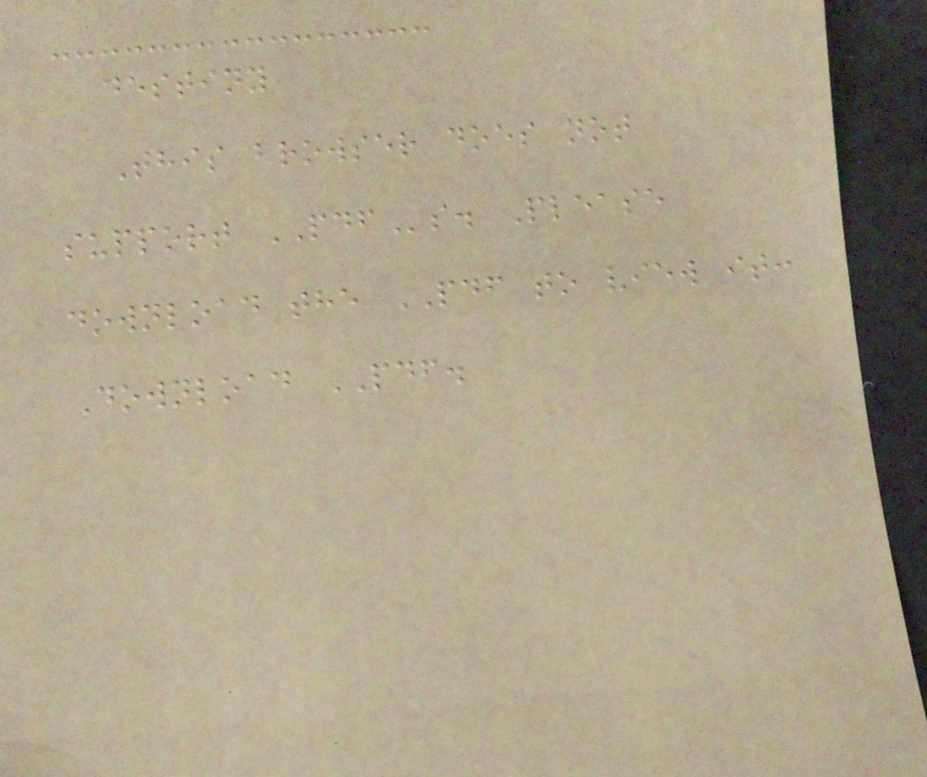destiny
This browser does not
support PDFs. Please
download the PDF to view it:
Download PDF.
